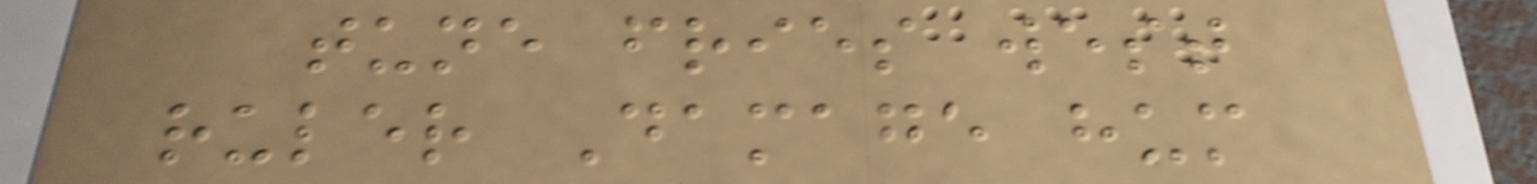tune fries west
ruler Damage hum
